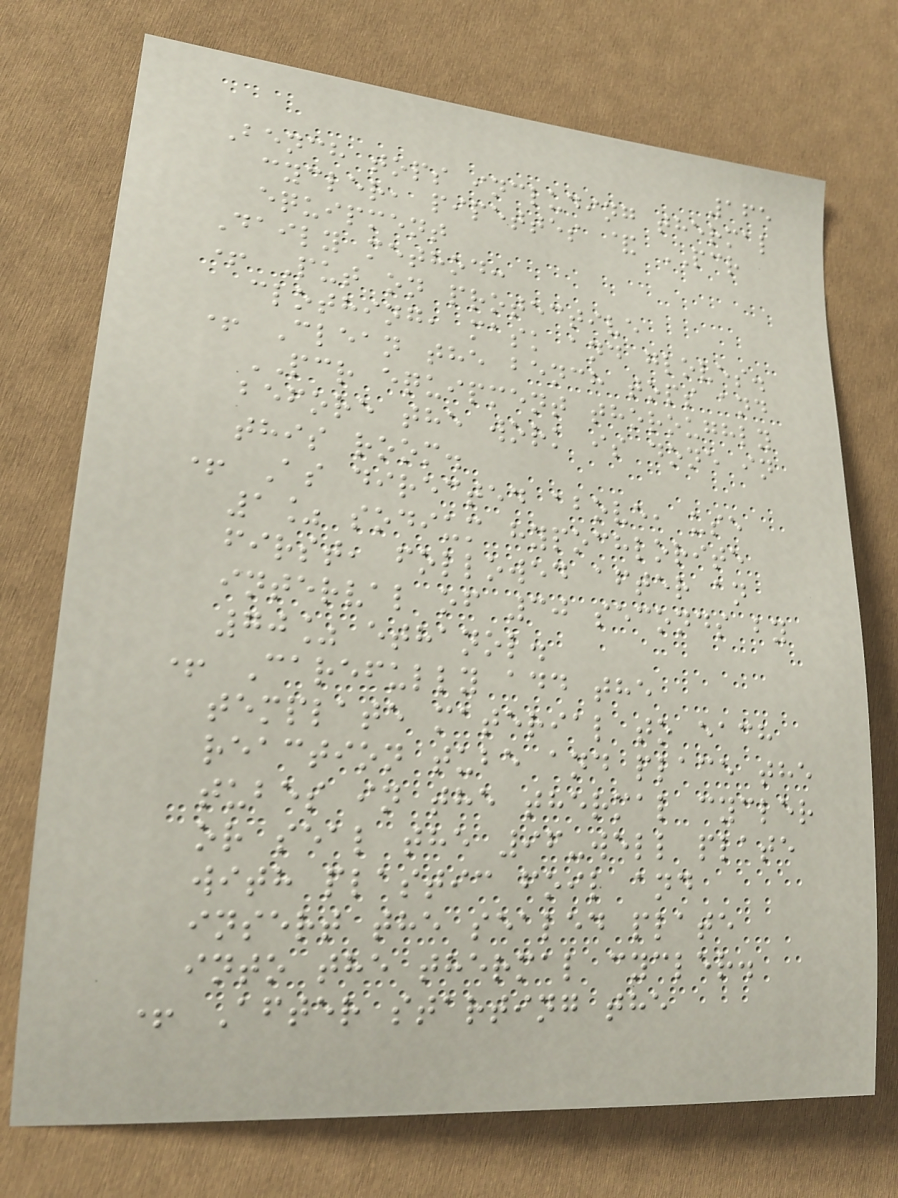165
Bench tops including thermal
cycler, pipettes & PCR
equipment
Daily method:
+ Put on protective
clothing, mask and gloves.
+ Clean the bench tops and
PCR equipment thoroughly
before the work is done in
this room.
+ As directed above, use
1% sodium hypochlorite
first, followed after an
interval of 30 seconds by
70% ethanol.
+ Carefully add the
template material to each
reaction tube and place the
tubes in the thermal cycler
or seal the 96-well plate
with plastic foil and
insert the sealed plate
into the thermal cycler.
+ After starting the
